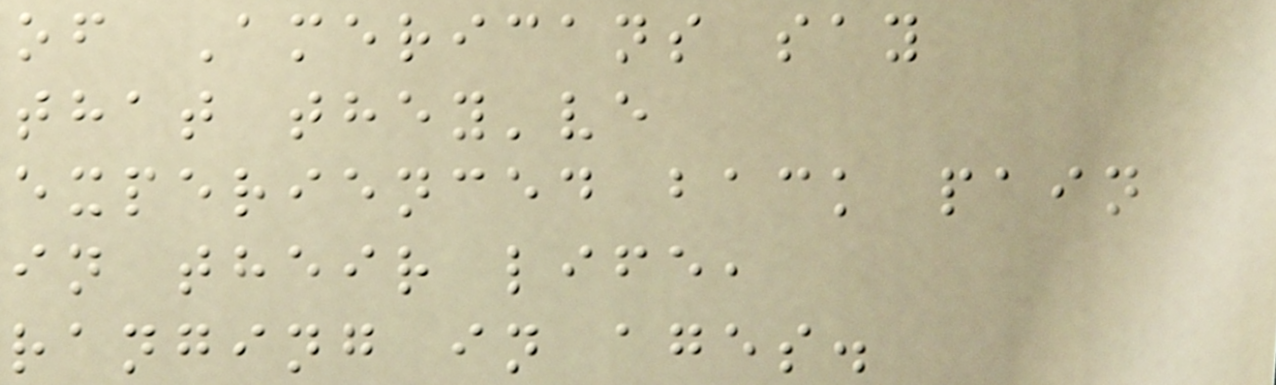of Americans say
that they've
experienced back pain
in their life,
ranging in ages.
